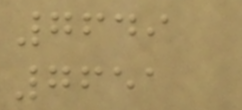7649
7651
